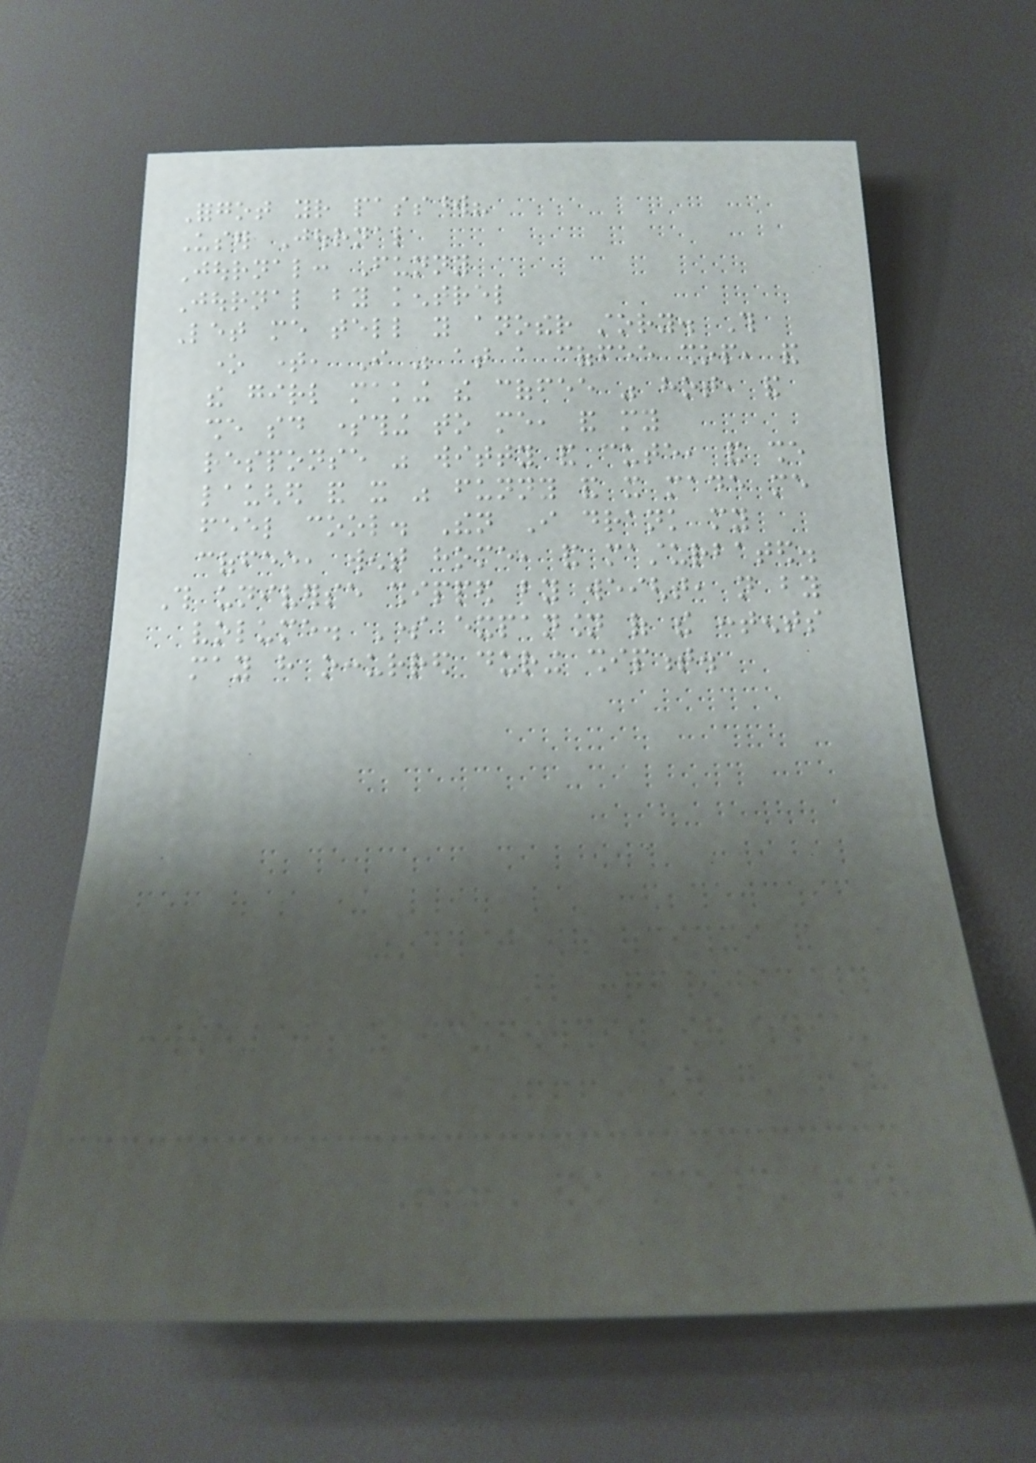Forgot your password?
User Journal
Journal: Funny
Journal by kentrel
Let me tell you another story. This
one time, I was at a coffee shop, and
the girl making the coffee was hot, and
she said something to me, and my
response was witty and cute, and she
laughed and it was funny and it made me
feel cool. Then I drank my
coffee, went home, and masturbated.
This universe shipped by weight, not by
volume. Some expansion of the contents
may have occurred during shipment.
